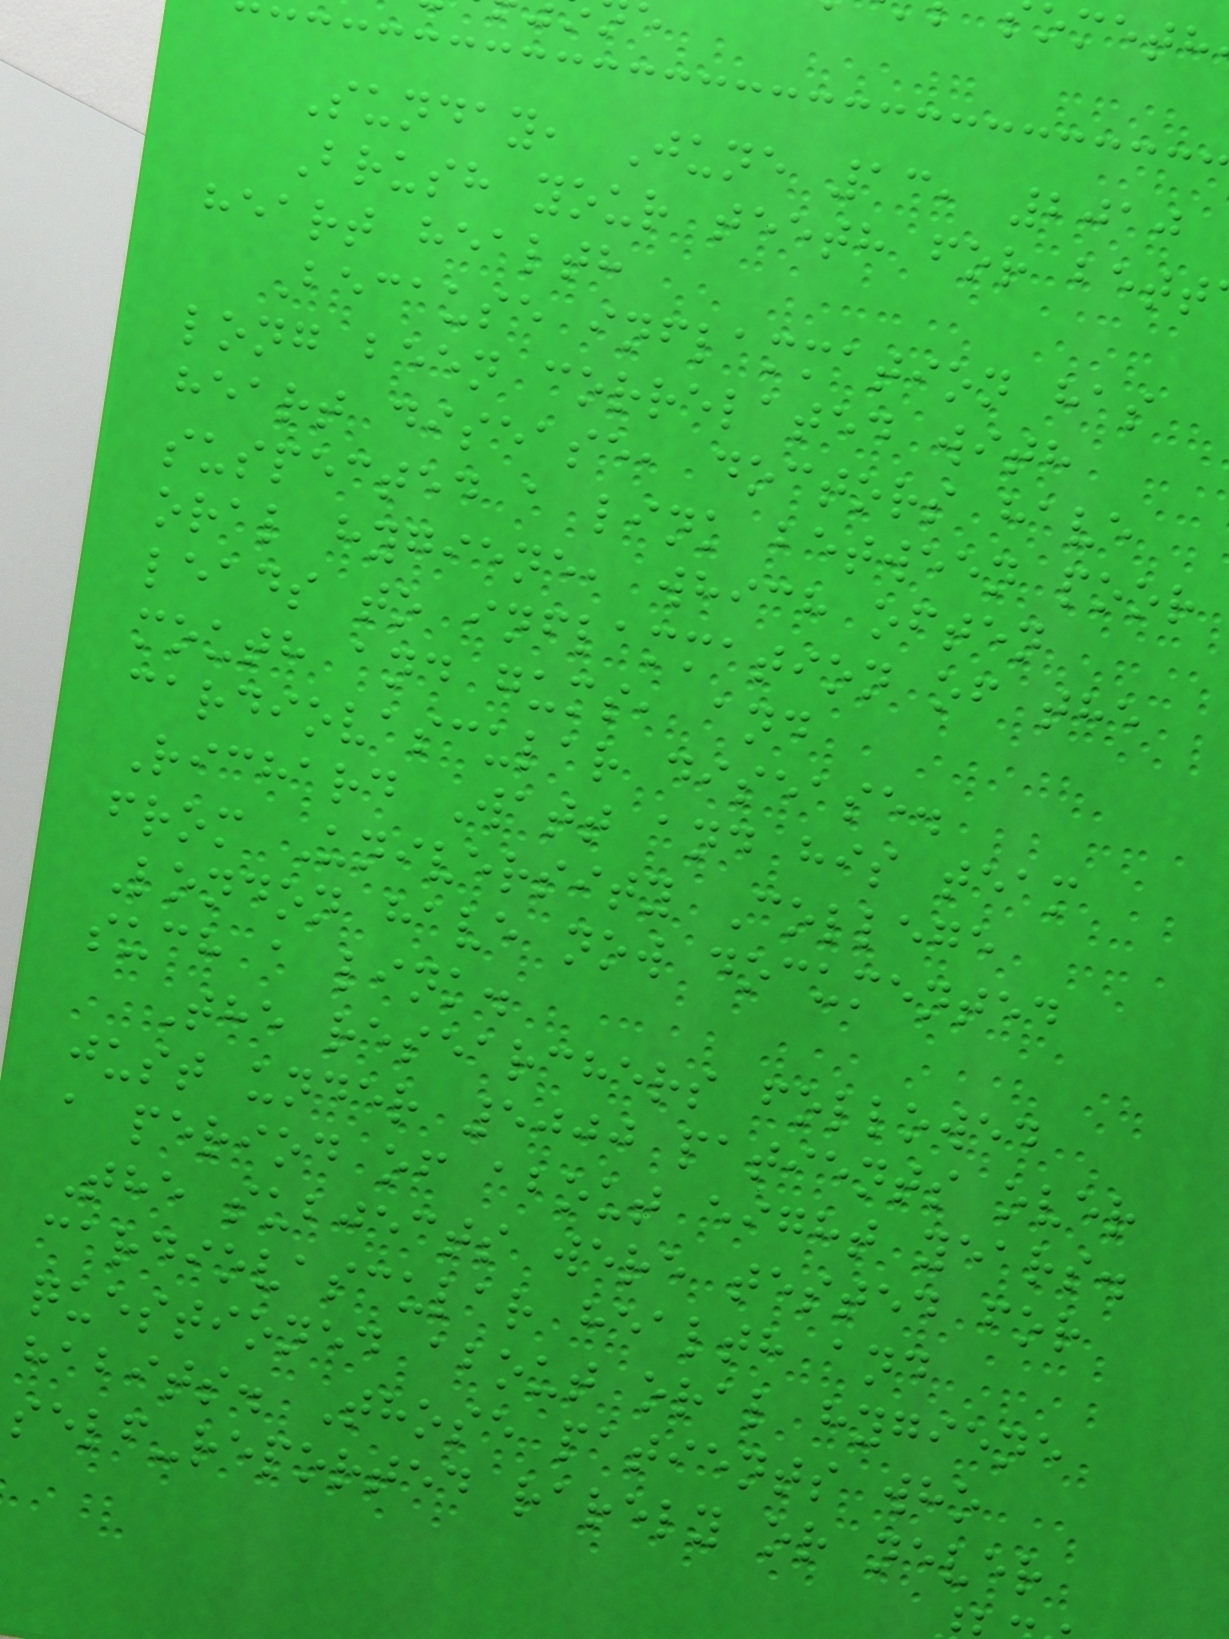Sunday, June 13, 2010
Brush your teeth for bett
heart health
Because inflammation has
long been correlated with
heart disease, doctors have
suspected a link between poor
oral hygiene, which often
leads to inflammation of the
mouth and gums, and
cardiovascular disease.
Richard Watt and his team
from University College
London have now documented
such a link.
The researchers followed
just under 5000 patients over
a period of about eight years.
The subjects were tested for
cardiovascular health and
questioned about oral hygiene
habits. Those patients who
self-reported rarely or never
